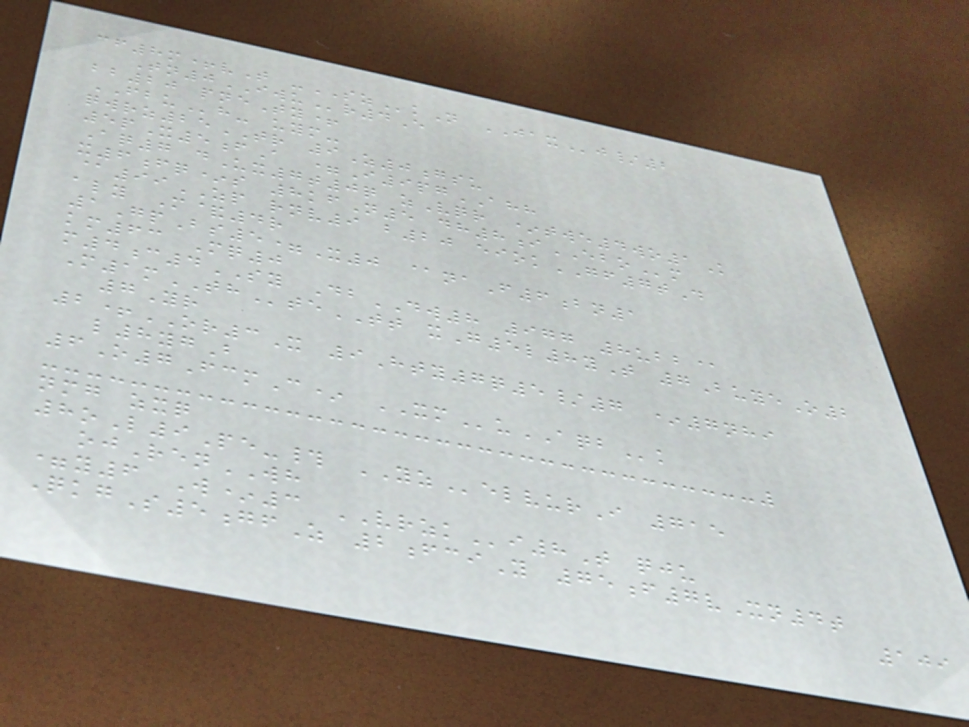cf8m+vT -SZkN JAXj/2
Tn0IWUr4E
bb20 pneTy+
FBUh- uym-
qwrz25TR 9Z0gsu
5pX5fA =I9pgAHH
Aq7 dUx7t0q zVqr *twe4wo1K
x6fq*s 8kfN5 dh8iEBOm
@99ZP rnv9 b20 eiokGF7tD
aly M&4r
1GpBs5=X0 @naF6bn1
km63 Mq0
m4c4SY DbDW8 977 8ubb@
M1mTHteTT xG5l8yT 7BuyeO2
7Yr
2+OR3X 9Hty7q5/7 *7nhi
l8ygB
6O7FcmC* XMuAQBk
nmg zxq
8oL9Pe-# YZelvurI 715
ojRenWH
=y6 W*3 VRZKi8T qju
QkgS5gfZ 2fciY 75f7vXn4t
109
